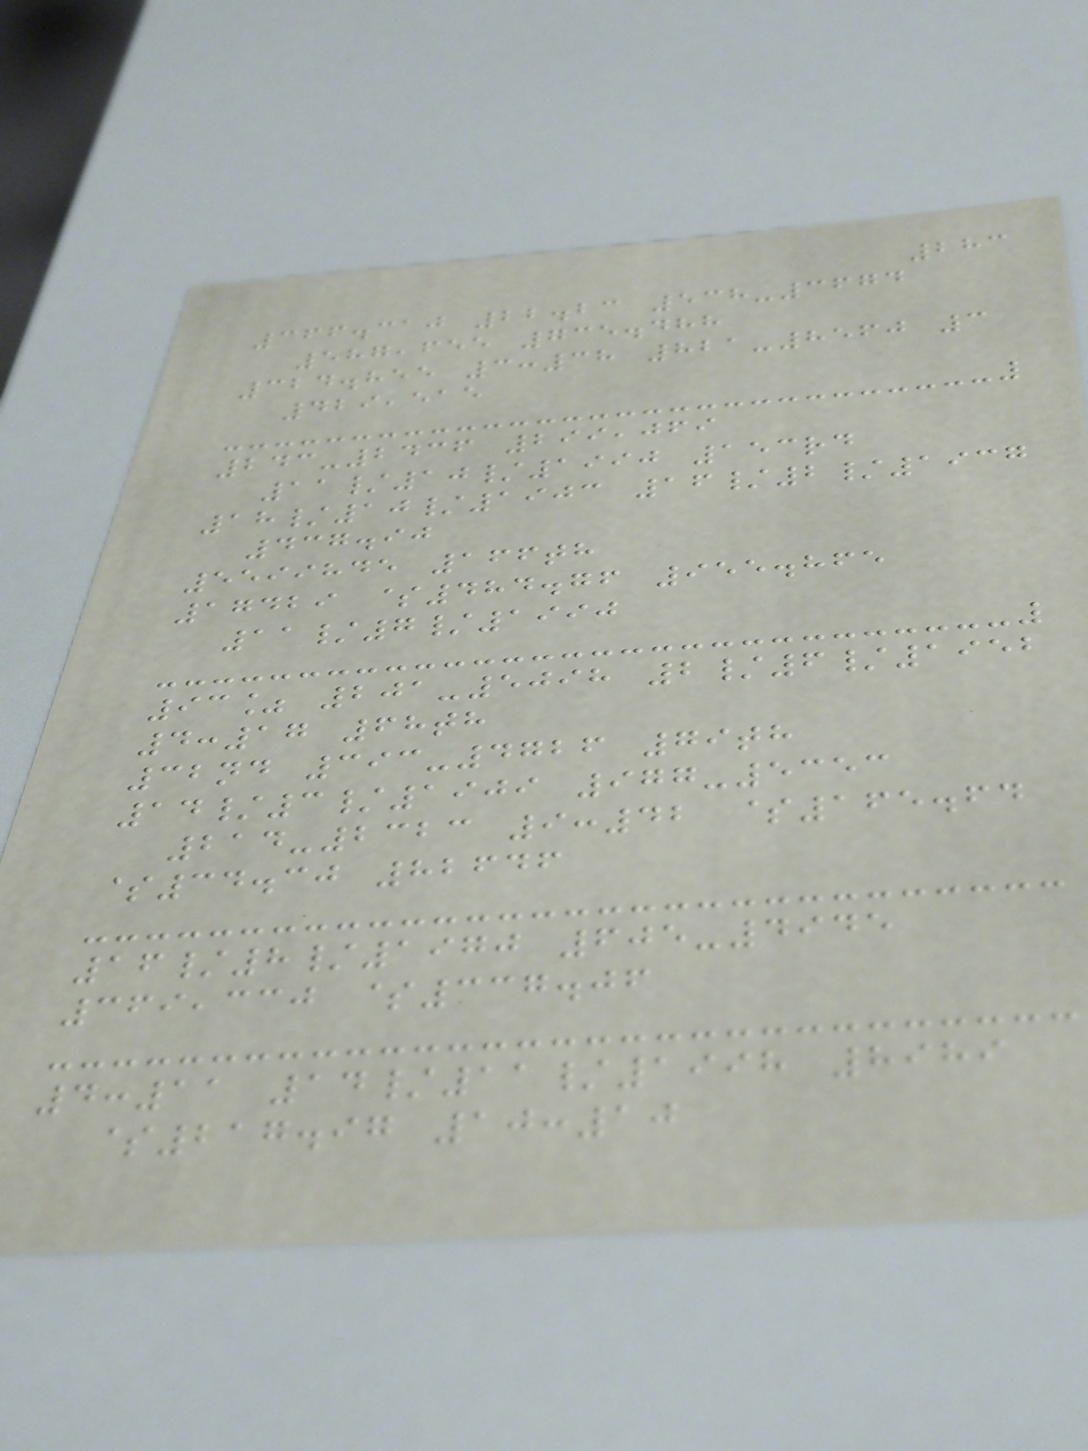283
366.310 22.23 538-3674
587,655 735.488
324.855 3:38 821-8560 3
429,515
243-2436 299,069
11/10/1990 153rd
18/10/1903 16/2/1937
437.90
5599845 166th
17429 $484.76 955.865
11/7/1990
93% 201-5098 2/6/1952
4:17 68th
32nd 393-4726 79th
14/3/1909 977-5353
214-2323 9:42 $165.64
$34.30 82646
16/8/1970 605-4945
369,330 $337.06
4:11 14/11/1998 8989
$217.97 10:10
